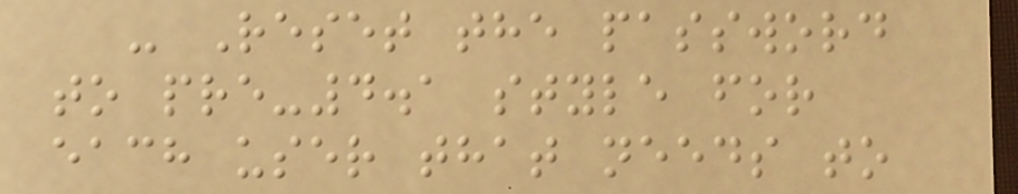- Reset the password
to pre-4.1 style for
each user that needs to
